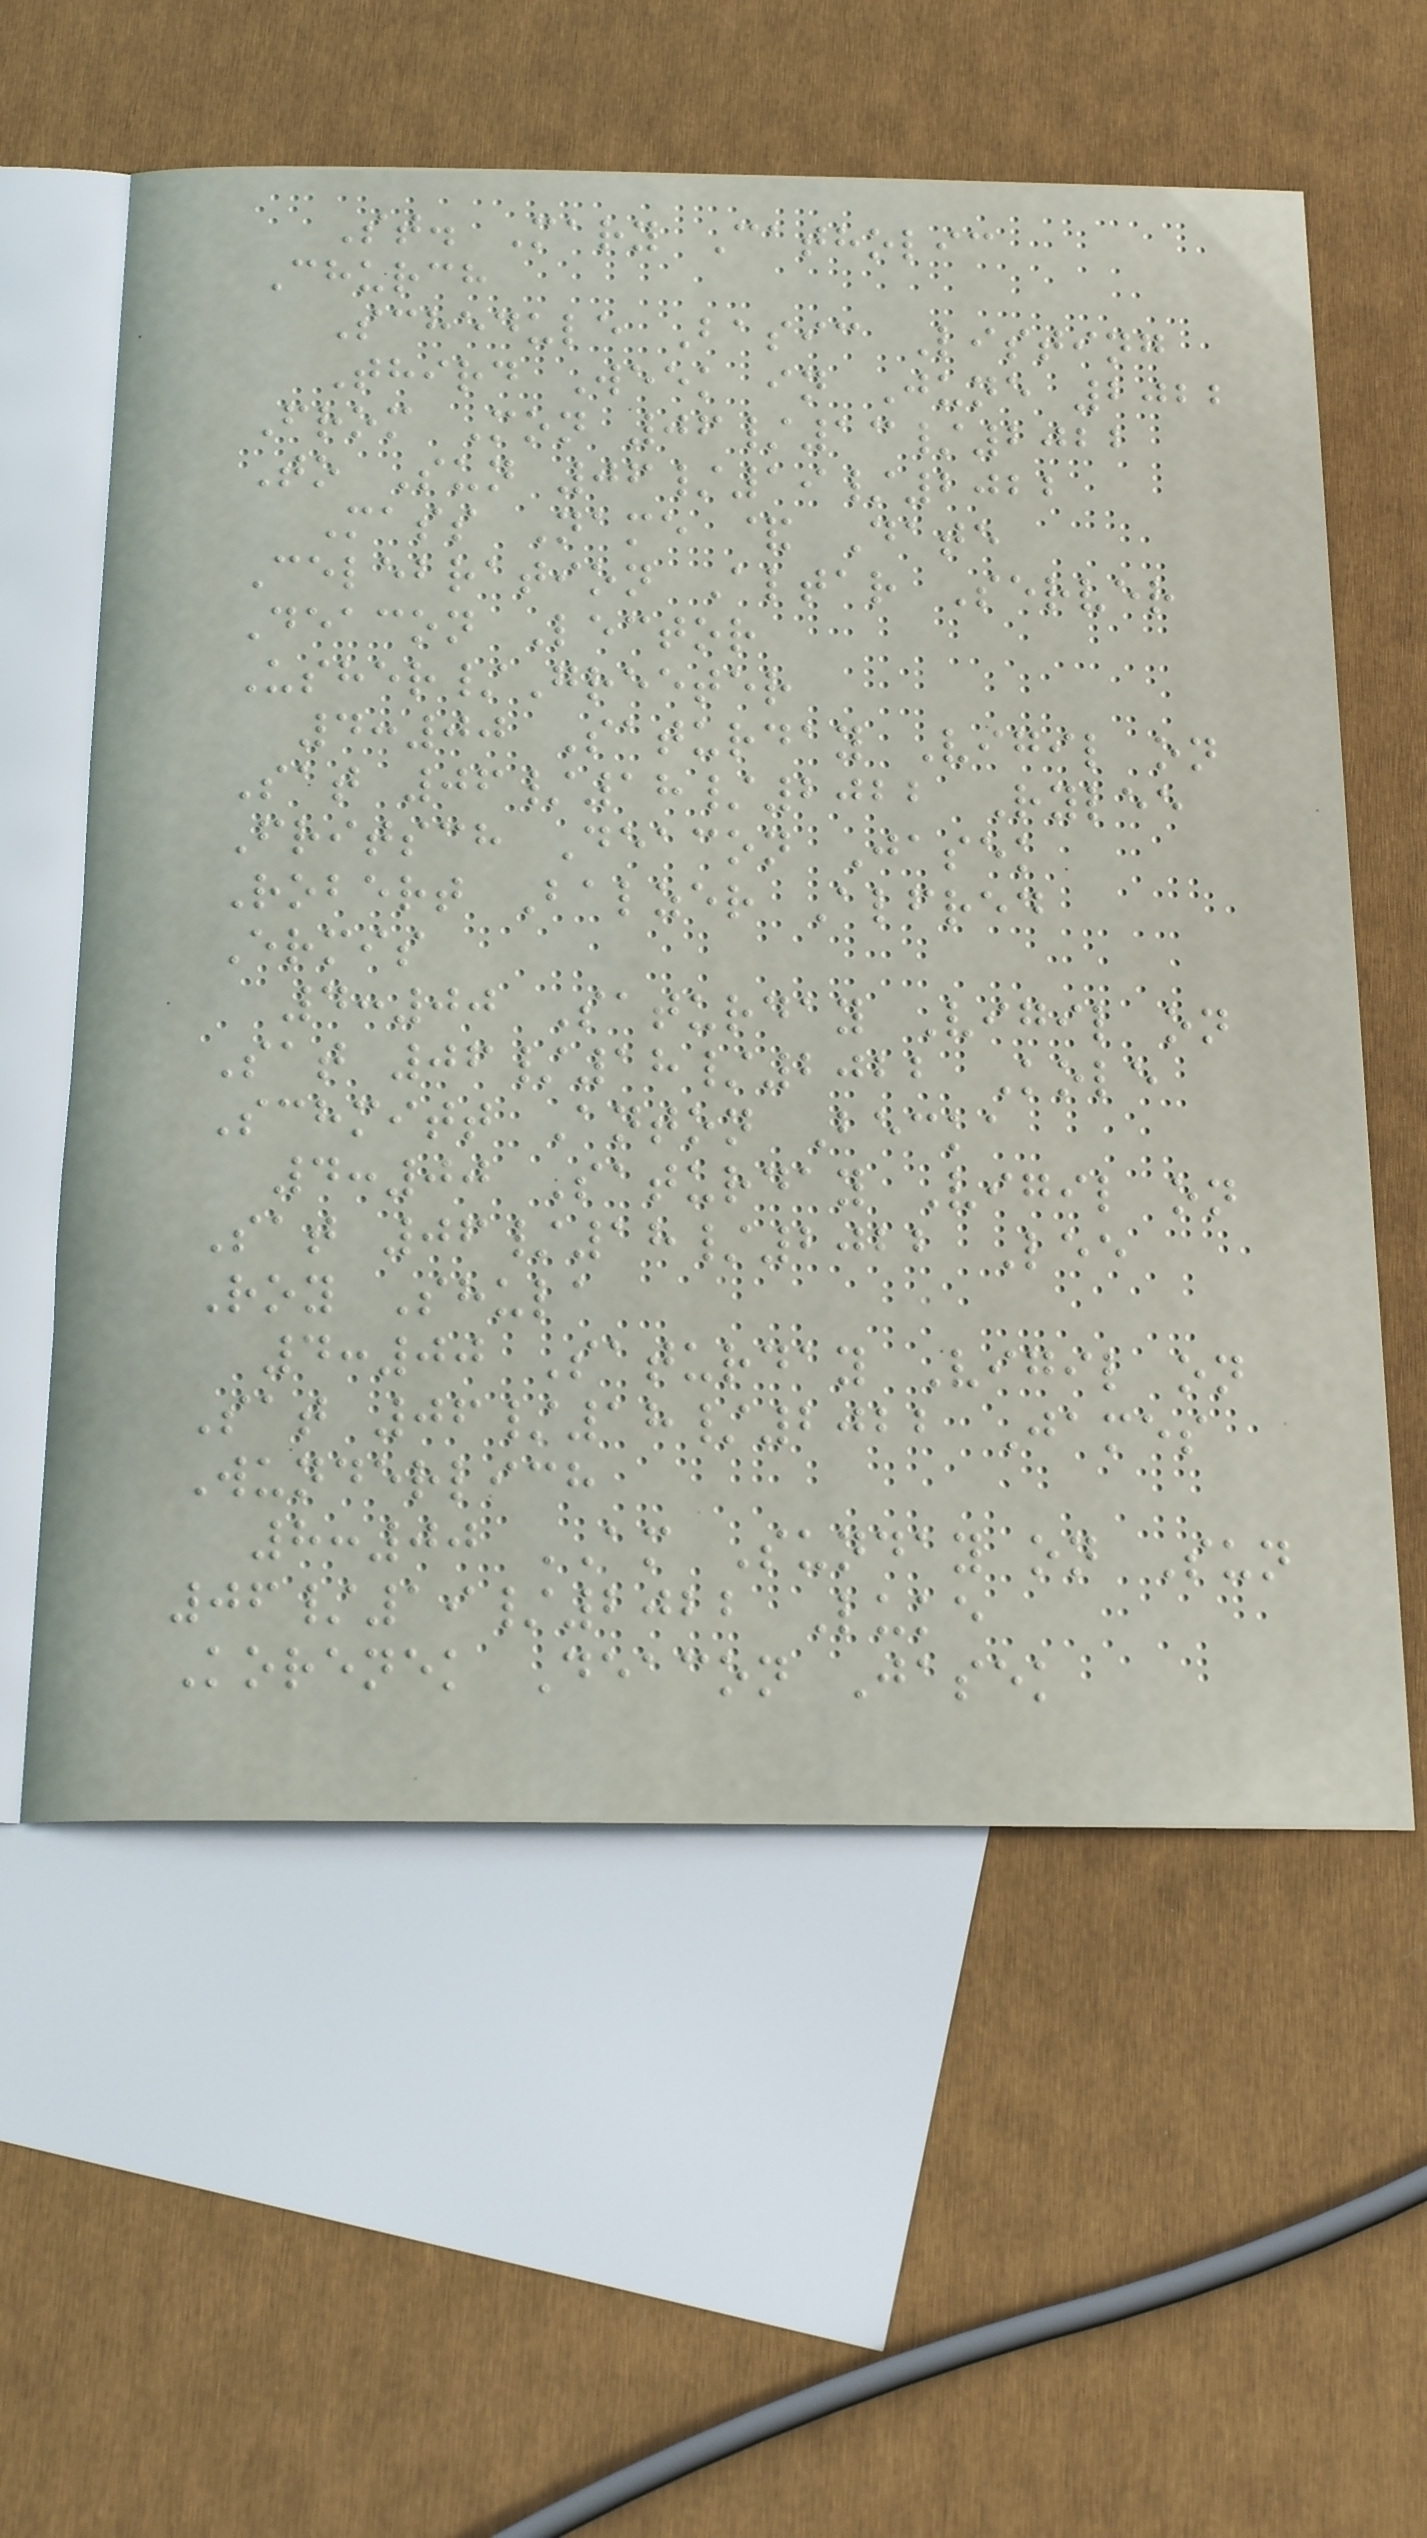St. Mary Catholic
Church
Schedule Basic Listing
Third Week in June 2022
From Mon 06/13/2022
To Sun 06/19/2022
Mass Name & Date
Celebration Altar Server
Deacon Lector
Usher/Greeter
4:00 Saturday Vigil on
Sat 06/18/2022 Rylee
Fritsch Deacon Jasek
Robert Balzer Alfred
Ermis
4:00 Saturday Vigil on
Sat 06/18/2022 Kole
Schmitt Anton Becka
4:00 Saturday Vigil on
Sat 06/18/2022 Lee
Roy Shula
4:00 Saturday Vigil on
Sat 06/18/2022 James
Wunderlich
8:00 AM Sunday on Sun
06/19/2022 Luke
Korenek Deacon Jasek
